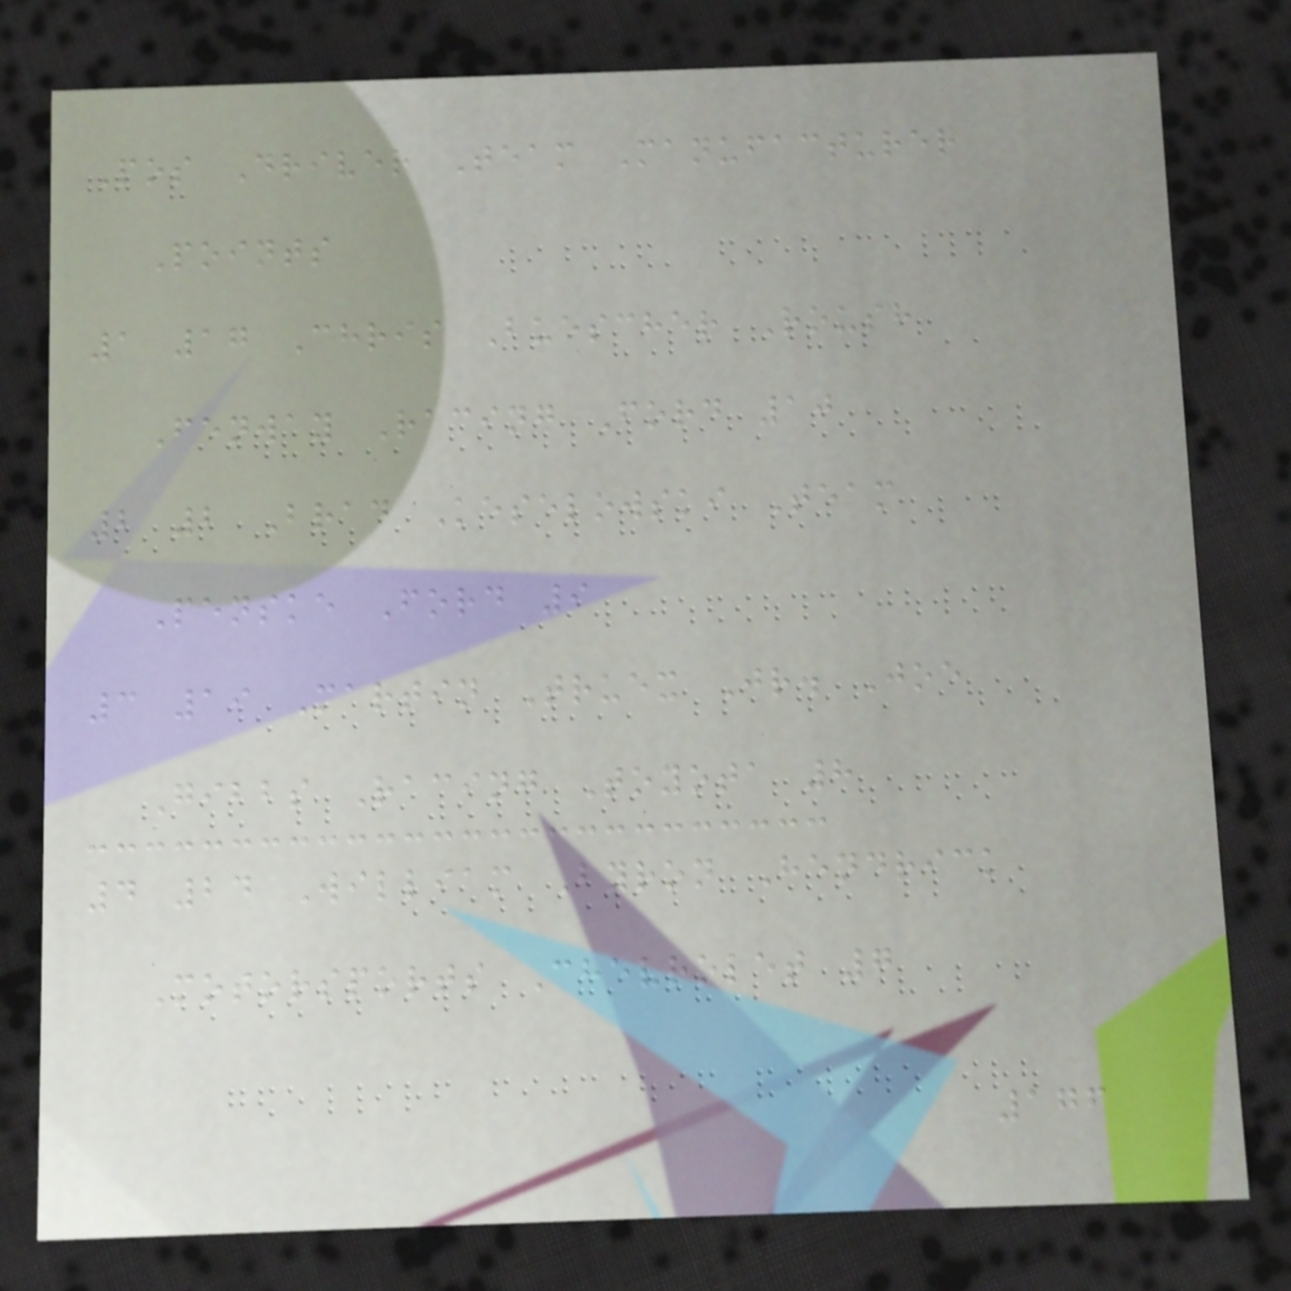Pos Driver Team Manufacturer
Points
1 17 Chris Buescher Roush
Fenway Racing Ford 10
2 2 Brad Keselowski Team
Penske Ford 9
3 19 Martin Truex Jr. Joe
Gibbs Racing Toyota 8
4 24 William Byron Hendrick
Motorsports Chevrolet 7
176
